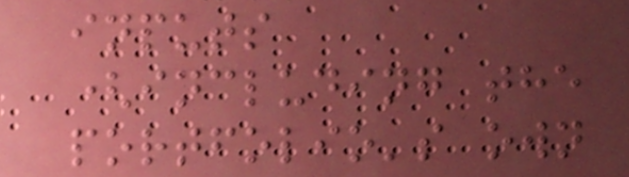inputs
(including the
portfolio's own
